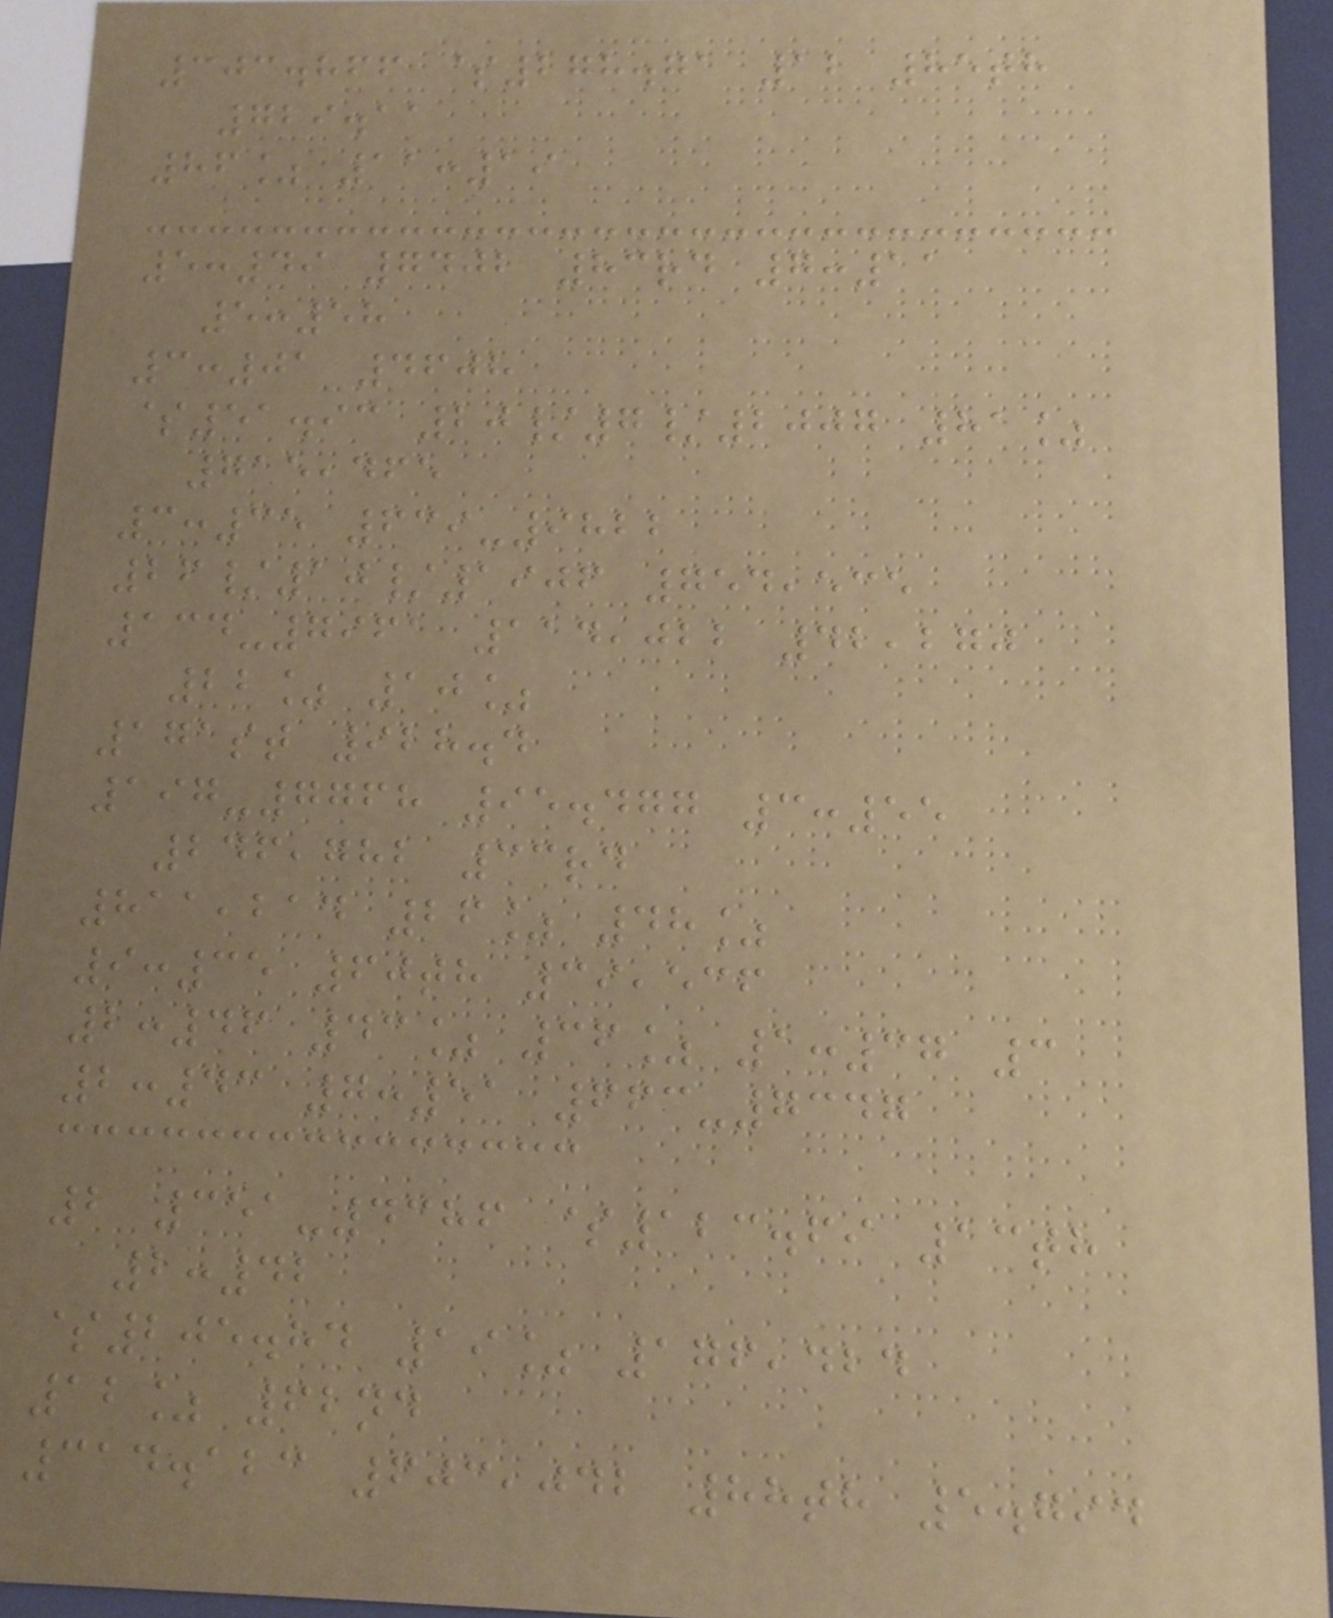303.866 $278.71 12 85th
729.11
86% 11:19
5:49 7402 83rd 7:11
5:58
3:01 4608
$51.93 20/7/2007 81%
715,465
3:35 639-9822
26/10/1906 754,535
134-7961 114,022 42,270
22% 10%
171st 928.4
197-7768 95.477 3:55
246,782 33rd
811,214 26% 48%
9:35 60th 39,536
2:46 43% 36% 1:37 3
2:43 7:51 663-7347
2 351-4386 $123.69 13th
2:42
$205.84 19% 176,424
12% 62nd
314.123 603,042 88th 5.794
